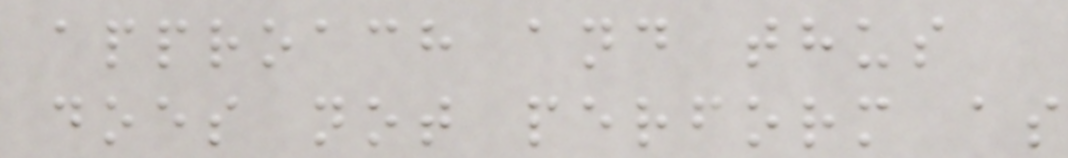approach and thus
does not perform as
